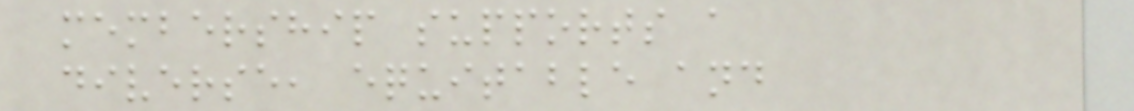membership supports a
diverse, equitable and
